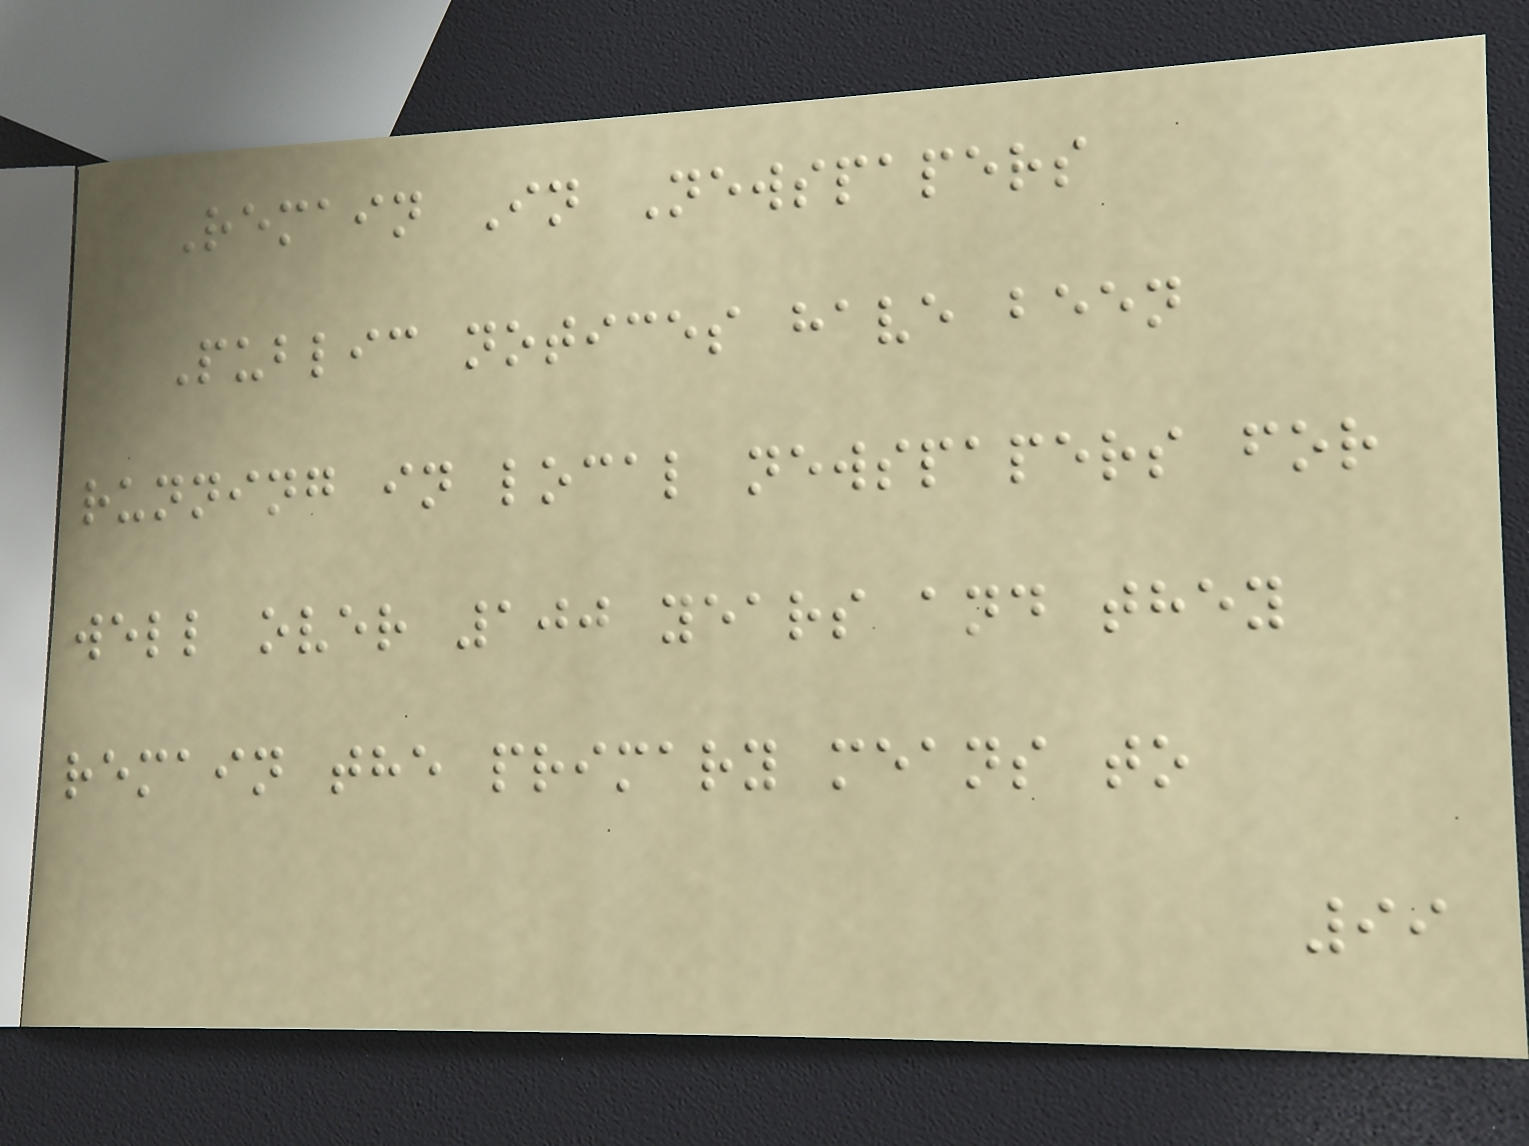Remain In Newspapers
Public notices have been
running in local newspapers for
well over 100 years and they
remain the primary means to
99
